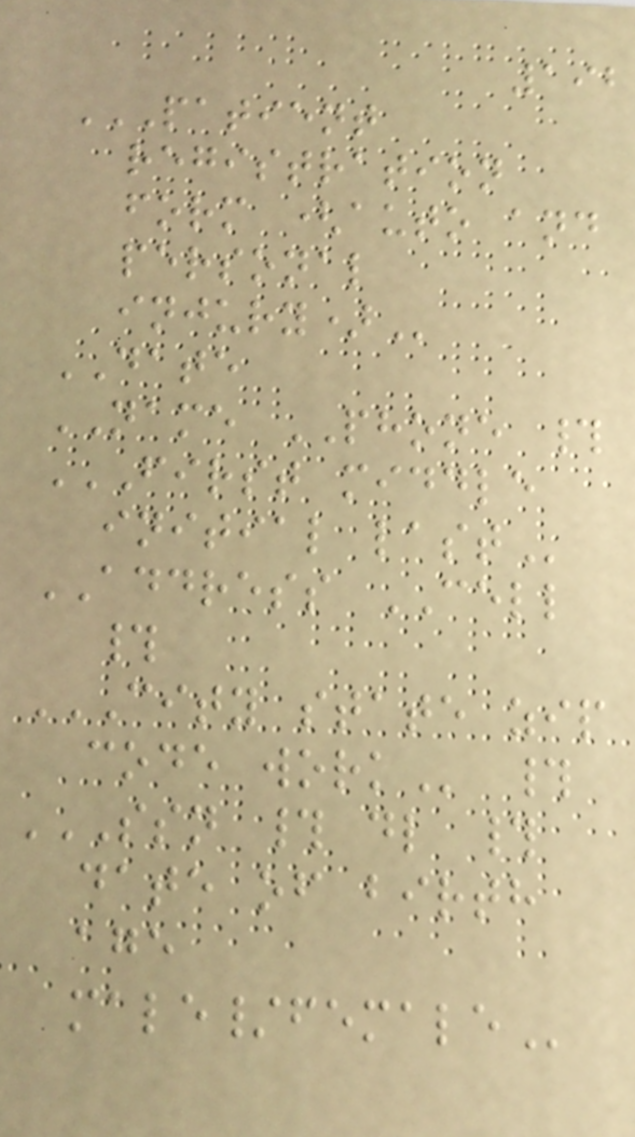192
PATIENT
REGISTRATION
FORM (AUTO AND
PERSONAL
INJURY)
DATE
NAME PHONE #
FIRST MIDDLE
INITIAL LAST
ADDRESS CELL
#
CITY STATE ZIP
CODE WORK #
SSN # DL #
DATE OF BIRTH
AGE
MALE/FEMALE
